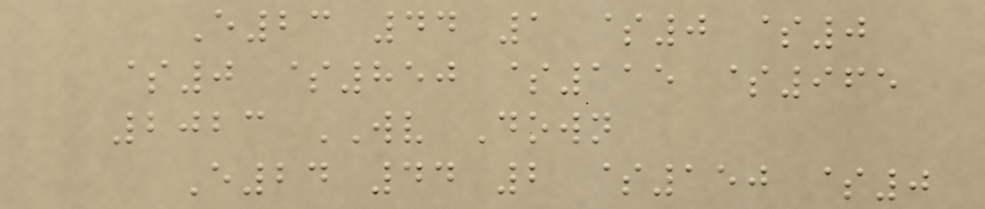E23 44 1 $0 $0
$0 $850 $115 $965
2023 WV Down
E24 44 2 $150 $0
